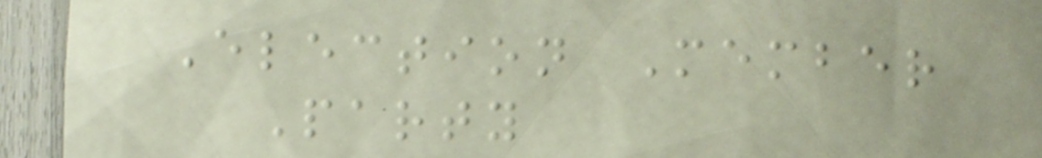Election Member
Party
